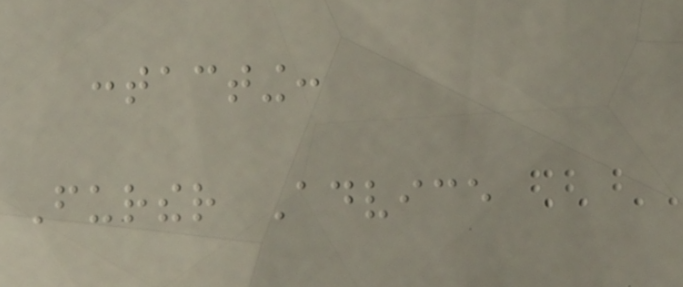contacting:
Further Advice
